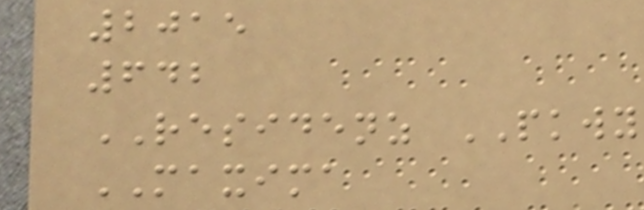2015
642
RESIDENZ PKWY
MAXIMA
